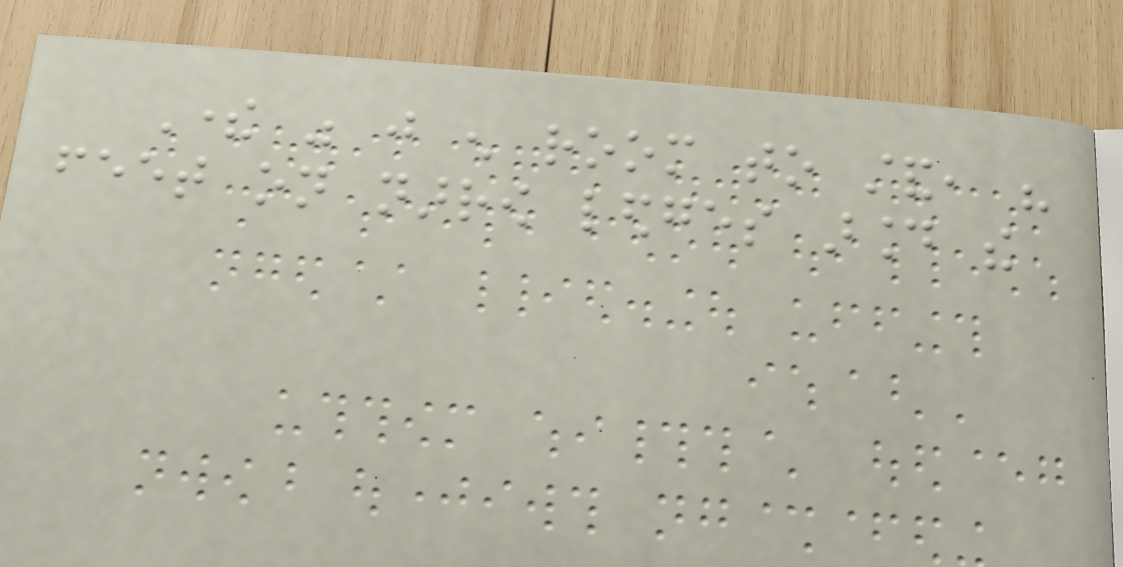There was just enough room to stand, his
feet on narrow ledges around the
